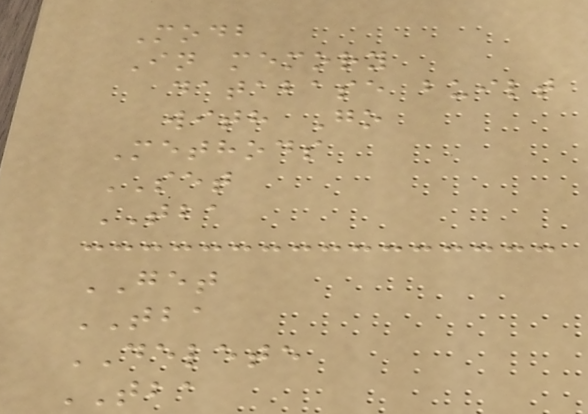Modb
In memory
database built
with Go
Methods
SET
TBA
GET
TBA
DELETE
TBA
